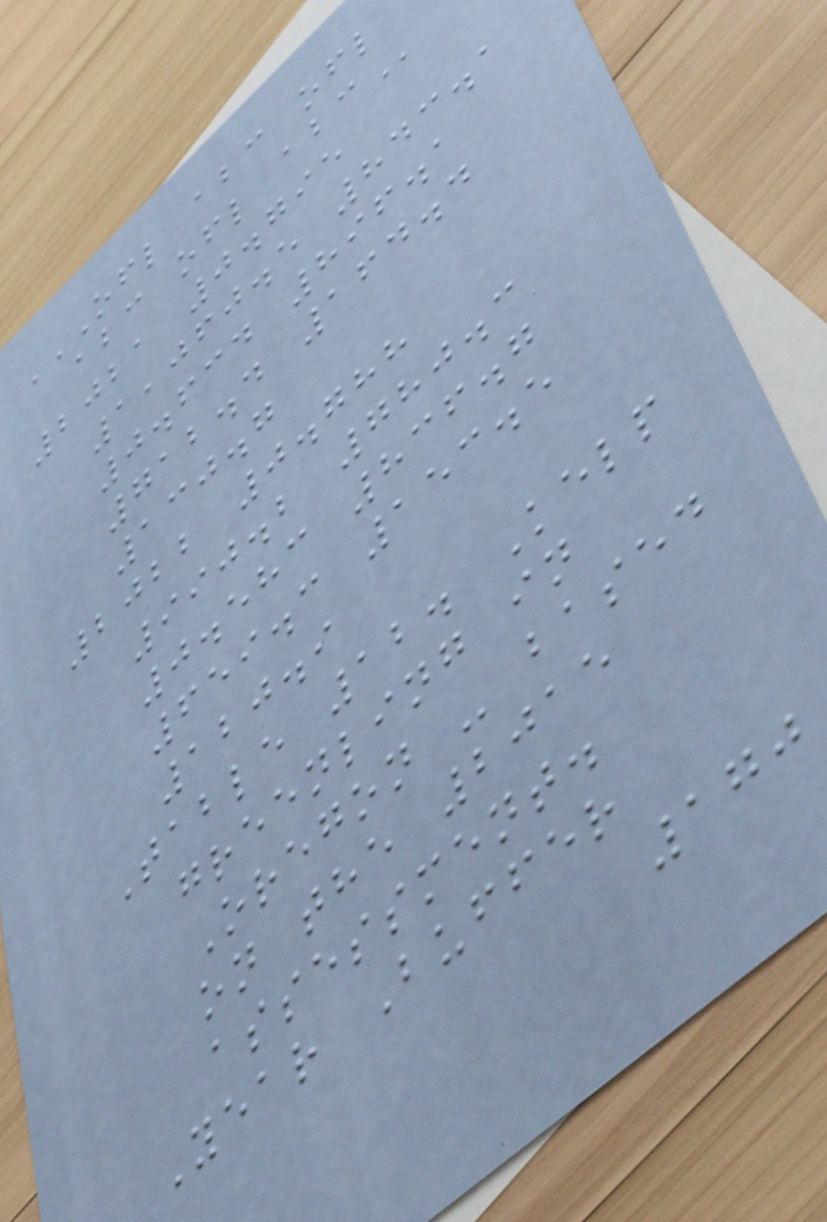OFL ABC OFL
ABC OFL ABC
2021 0.795
1,060.5 843.1
0.634 896.1
712.4 164.4
130.7
2022 0.788
990.2 780.3
0.583 836.7
659.3 153.5
120.9
Table 12. Kelp
greenling in
Oregon - based
on the 2015
assessment.
Year Buffer
170
